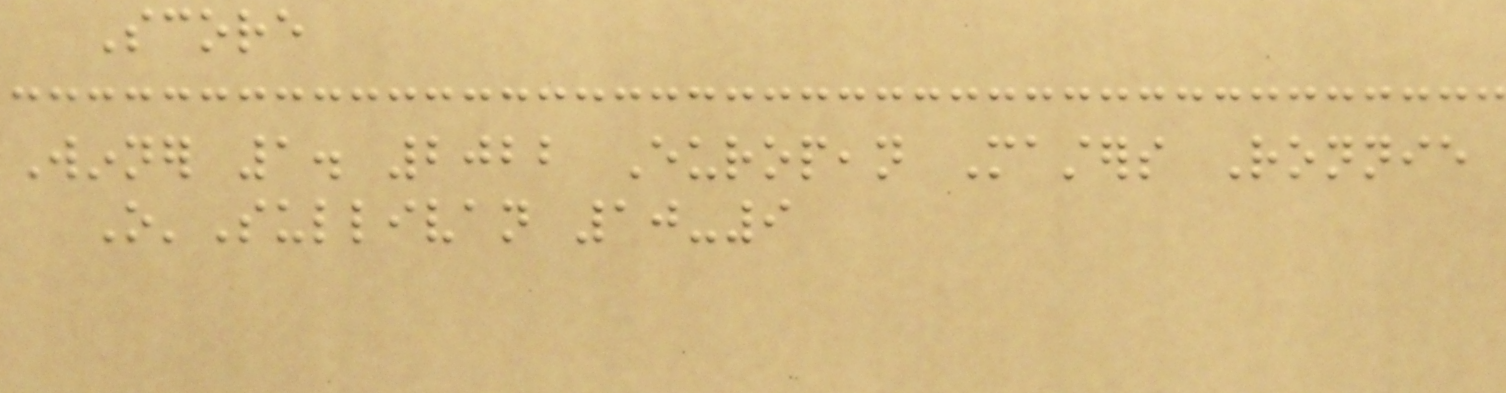Score
Winner 1. 2022 European Masters Ronnie
O'Sullivan 10-9
